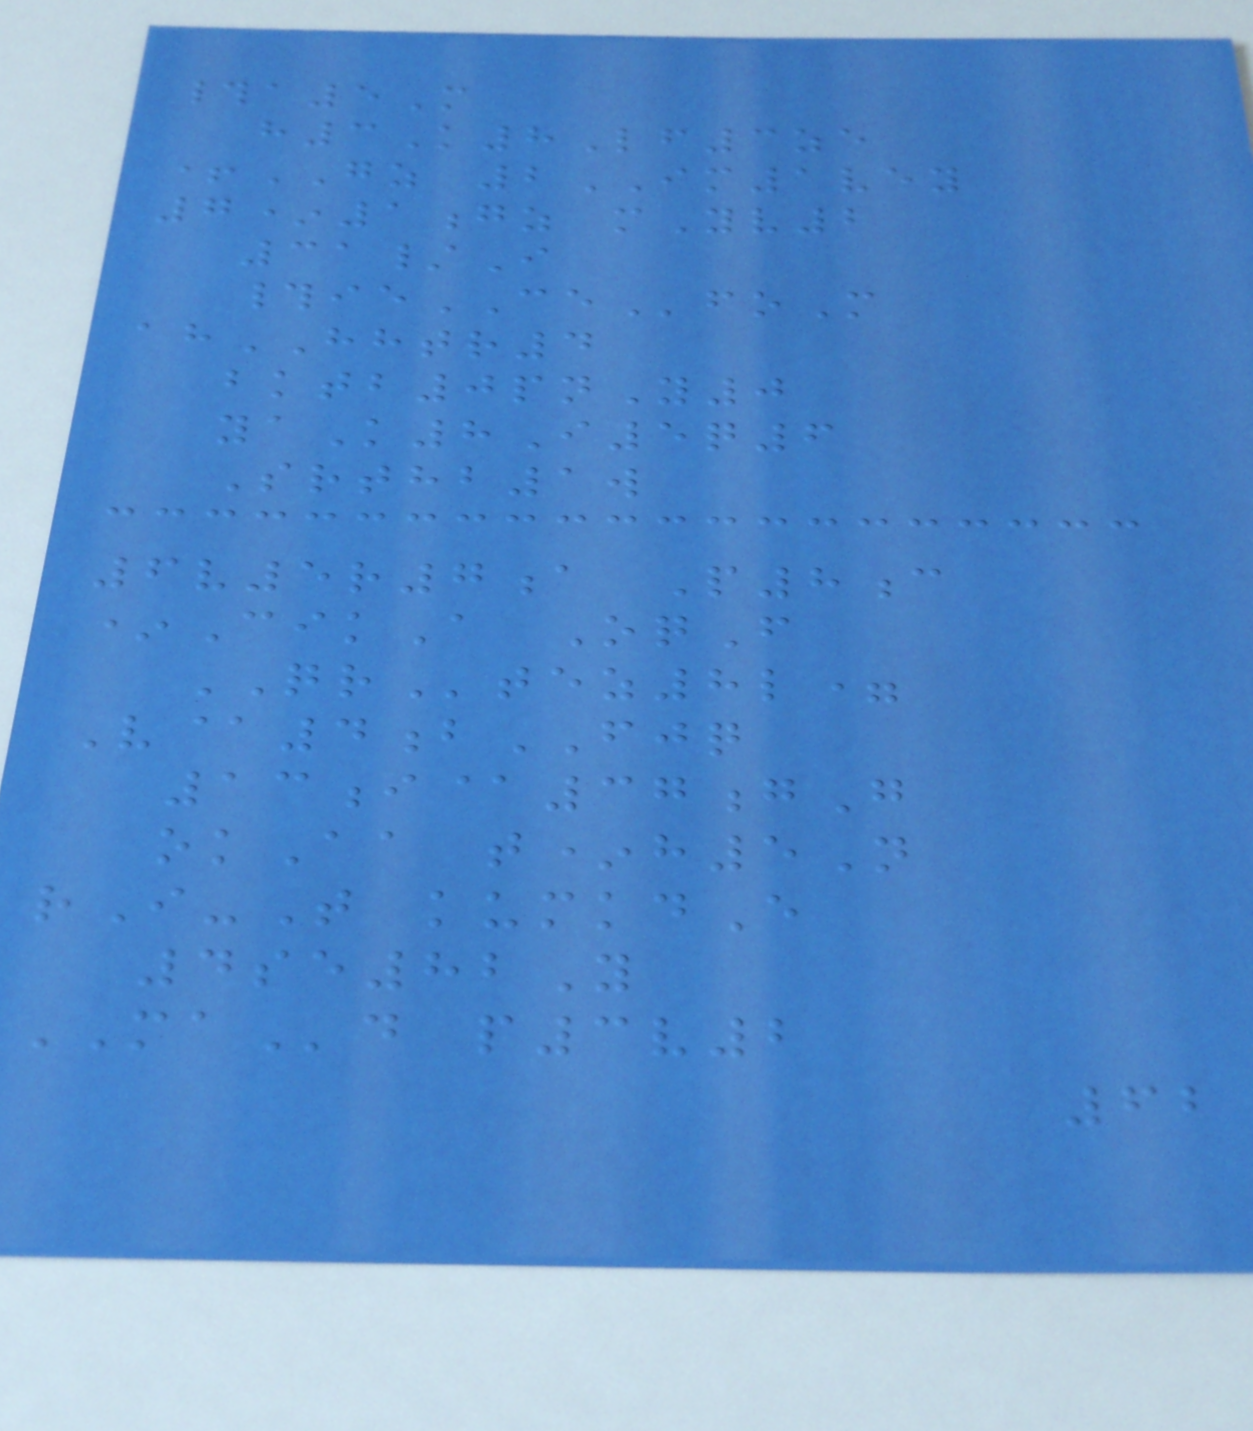#a5M
h3K8Lf3ze
+GZ 2IM1vey
7*1gz mYv2
31/I
#ieCEfoM
ahHHTR4
bktb0pnY0
yaK8I5q6
Srthb1w
6v5r7a P8c
*CikA OqF
QRtez8l=
V@4bFJQ
13i@37gG
okAa t*h5N
rI-T kumkdE
4se82Y
MAd p3v2
62
